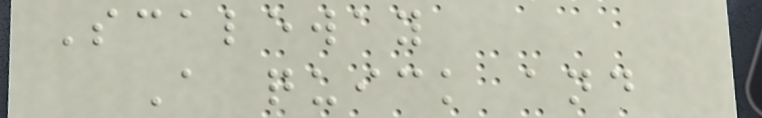Scaleway
A quick and
